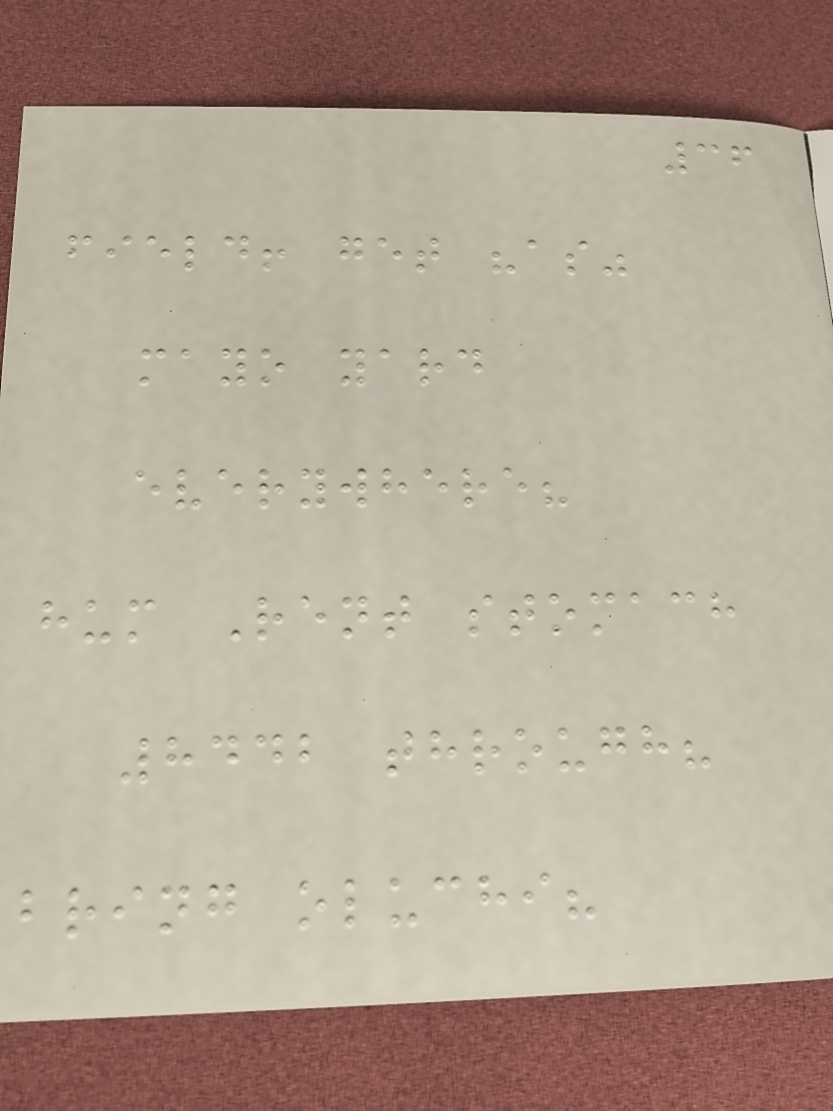36
field! get "as"
mayo yard
everywhere?
hum Rent stomach
8442 through?
bring oluchi?
